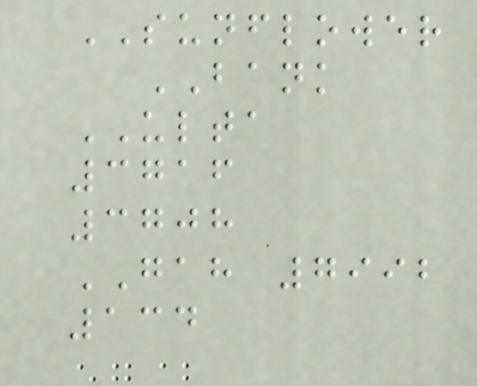SUNFLOWER
BANK
ULTA
3716
3708
GAH 7992
134
